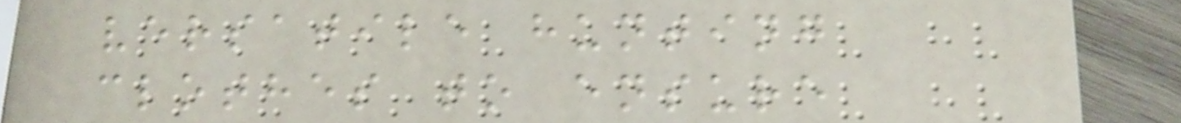versatile hunting
clothes to ensure
